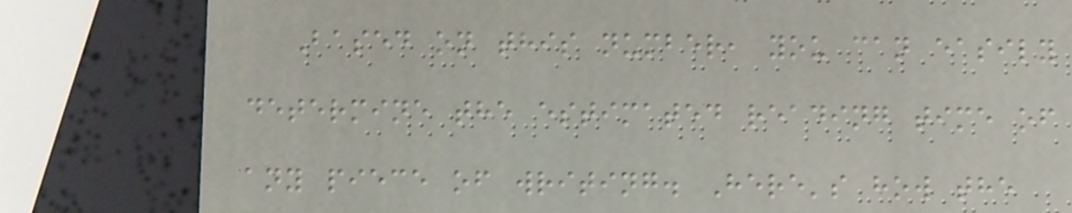Based on this number, you can easily
determine the estimated reading time of
any piece of writing. Here's how the
